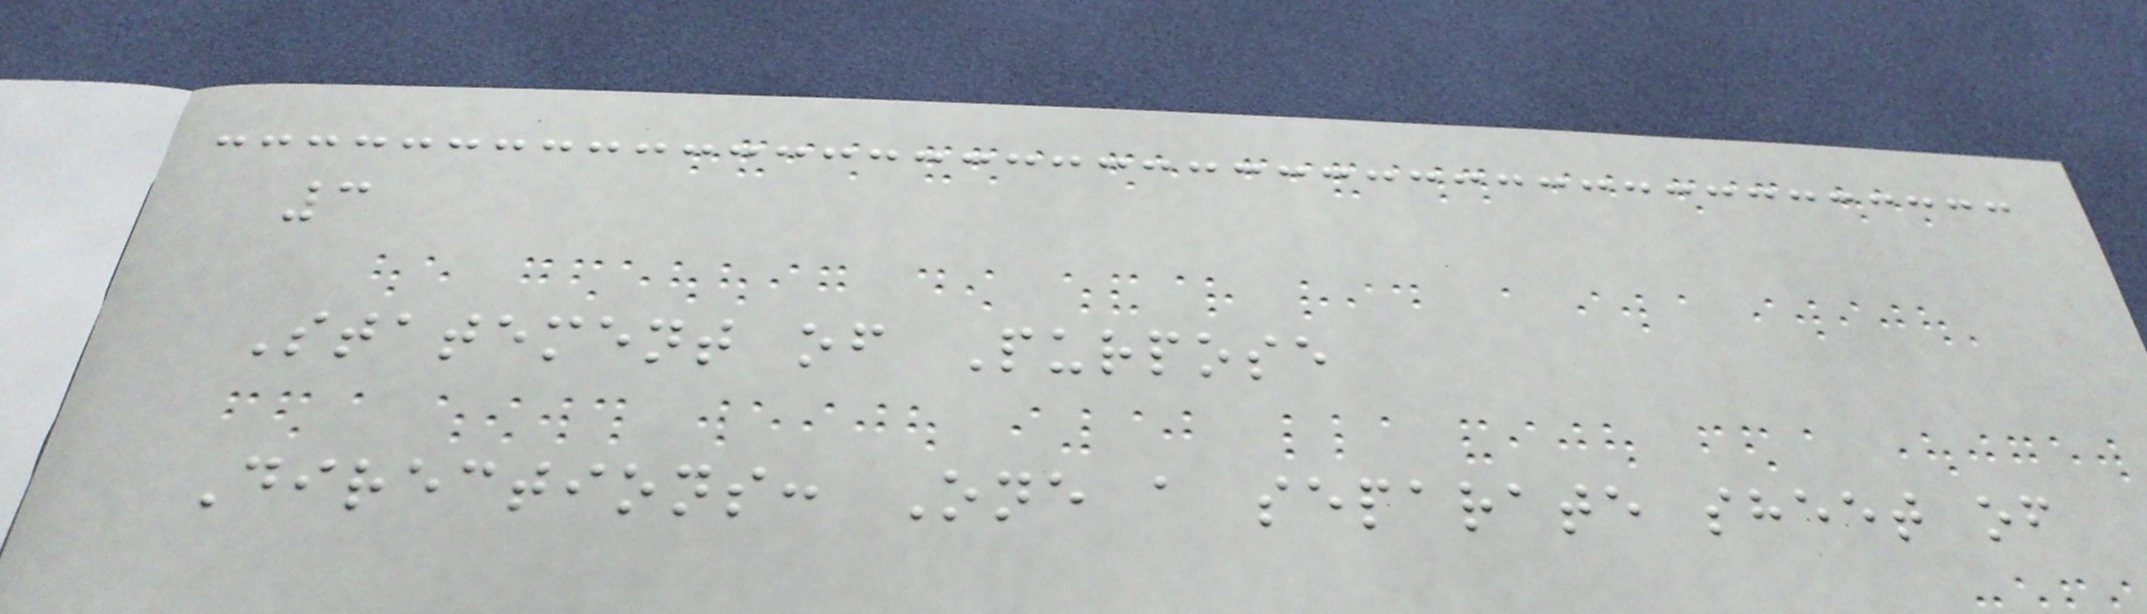3
Statement of Purpose
Directions: One a separate sheet of
